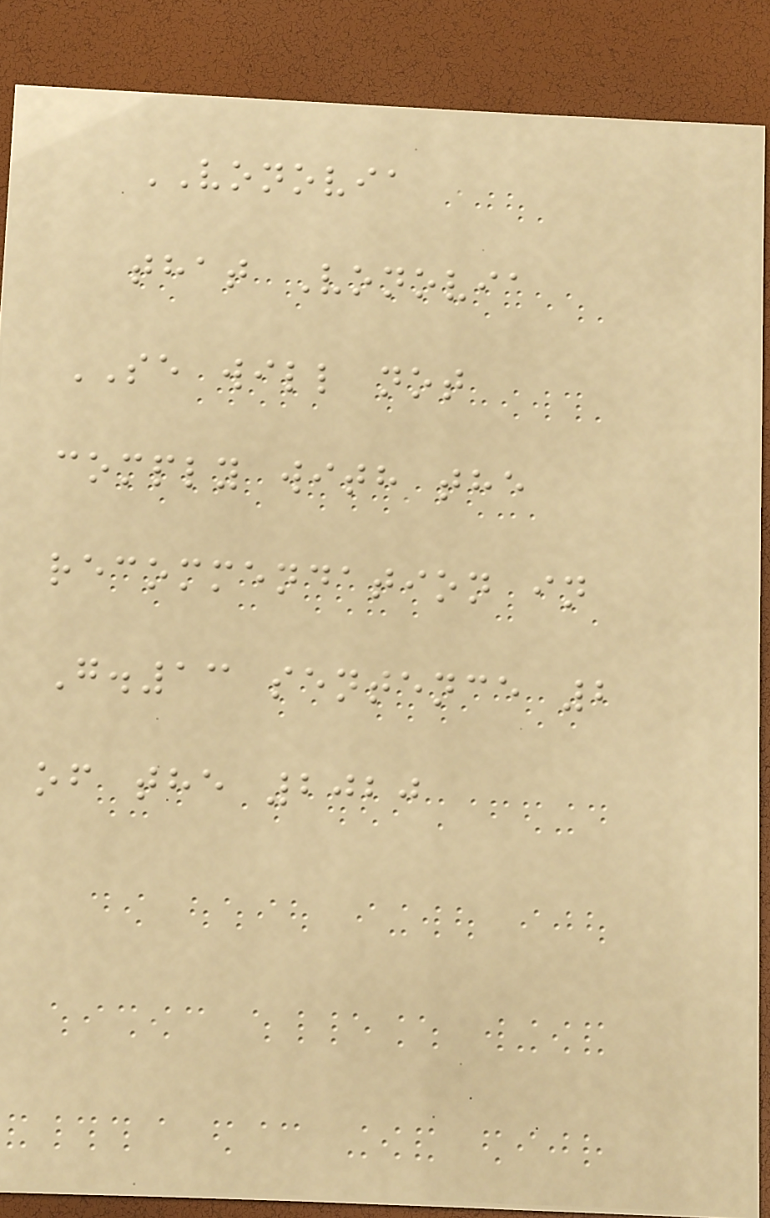VONOVIA
that Vonovia
SE will not
comply with the
recommendation in
G.13 sentence 2
of the 2020
